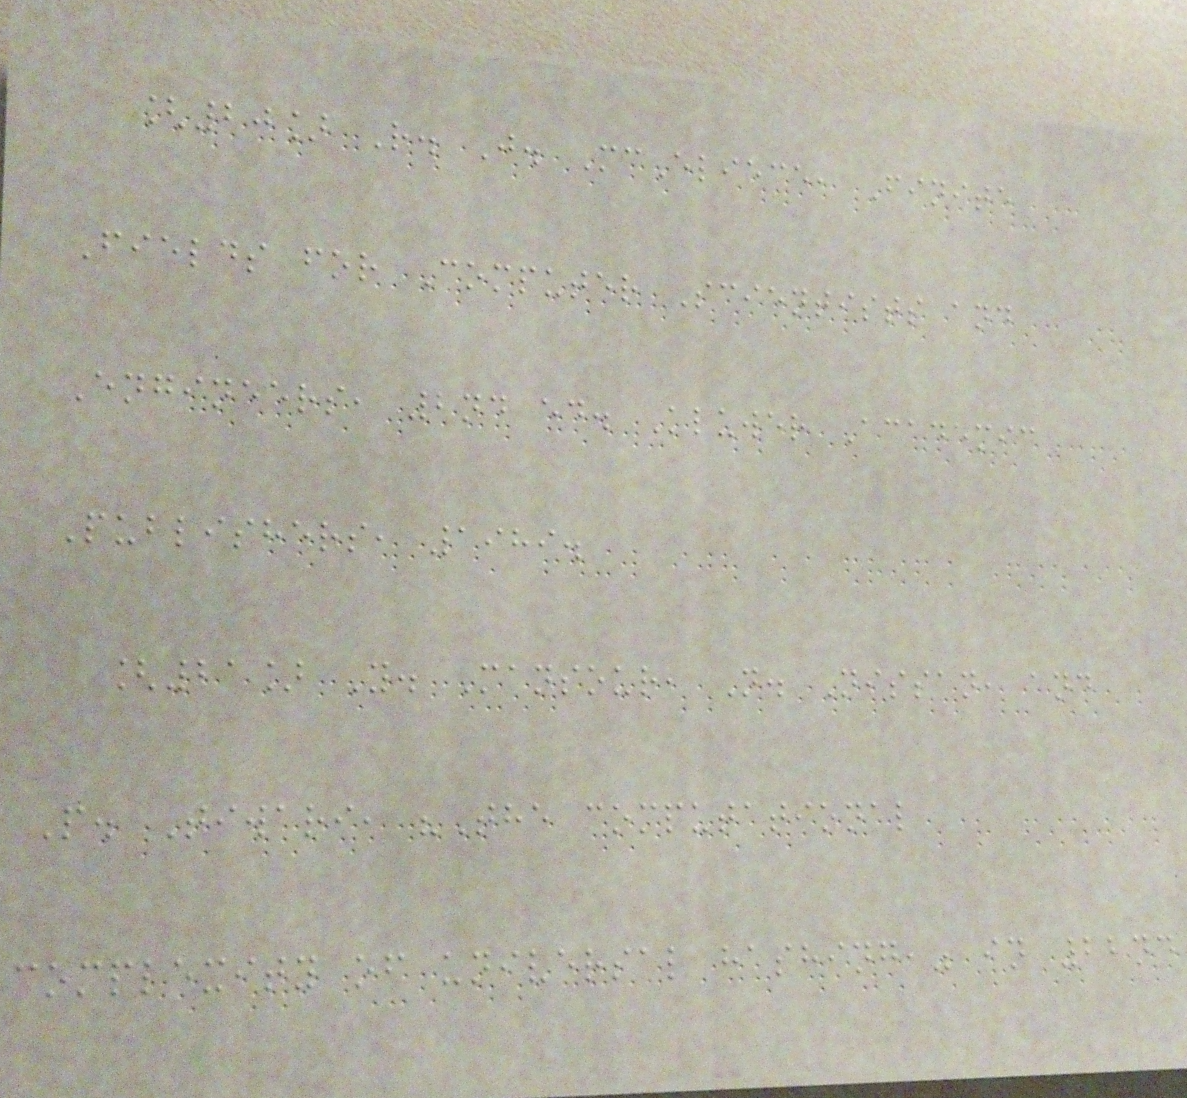[20] R. J. McEliece, Finite
Fields for Computer Scientists and
Engineers, 2nd ed. Kluwer Academic
Publishers, 1989.
[21] Y. Mansour, N. Nissan, and
P. Tiwari, "The computational
complexity of universal hashing," in 22nd
